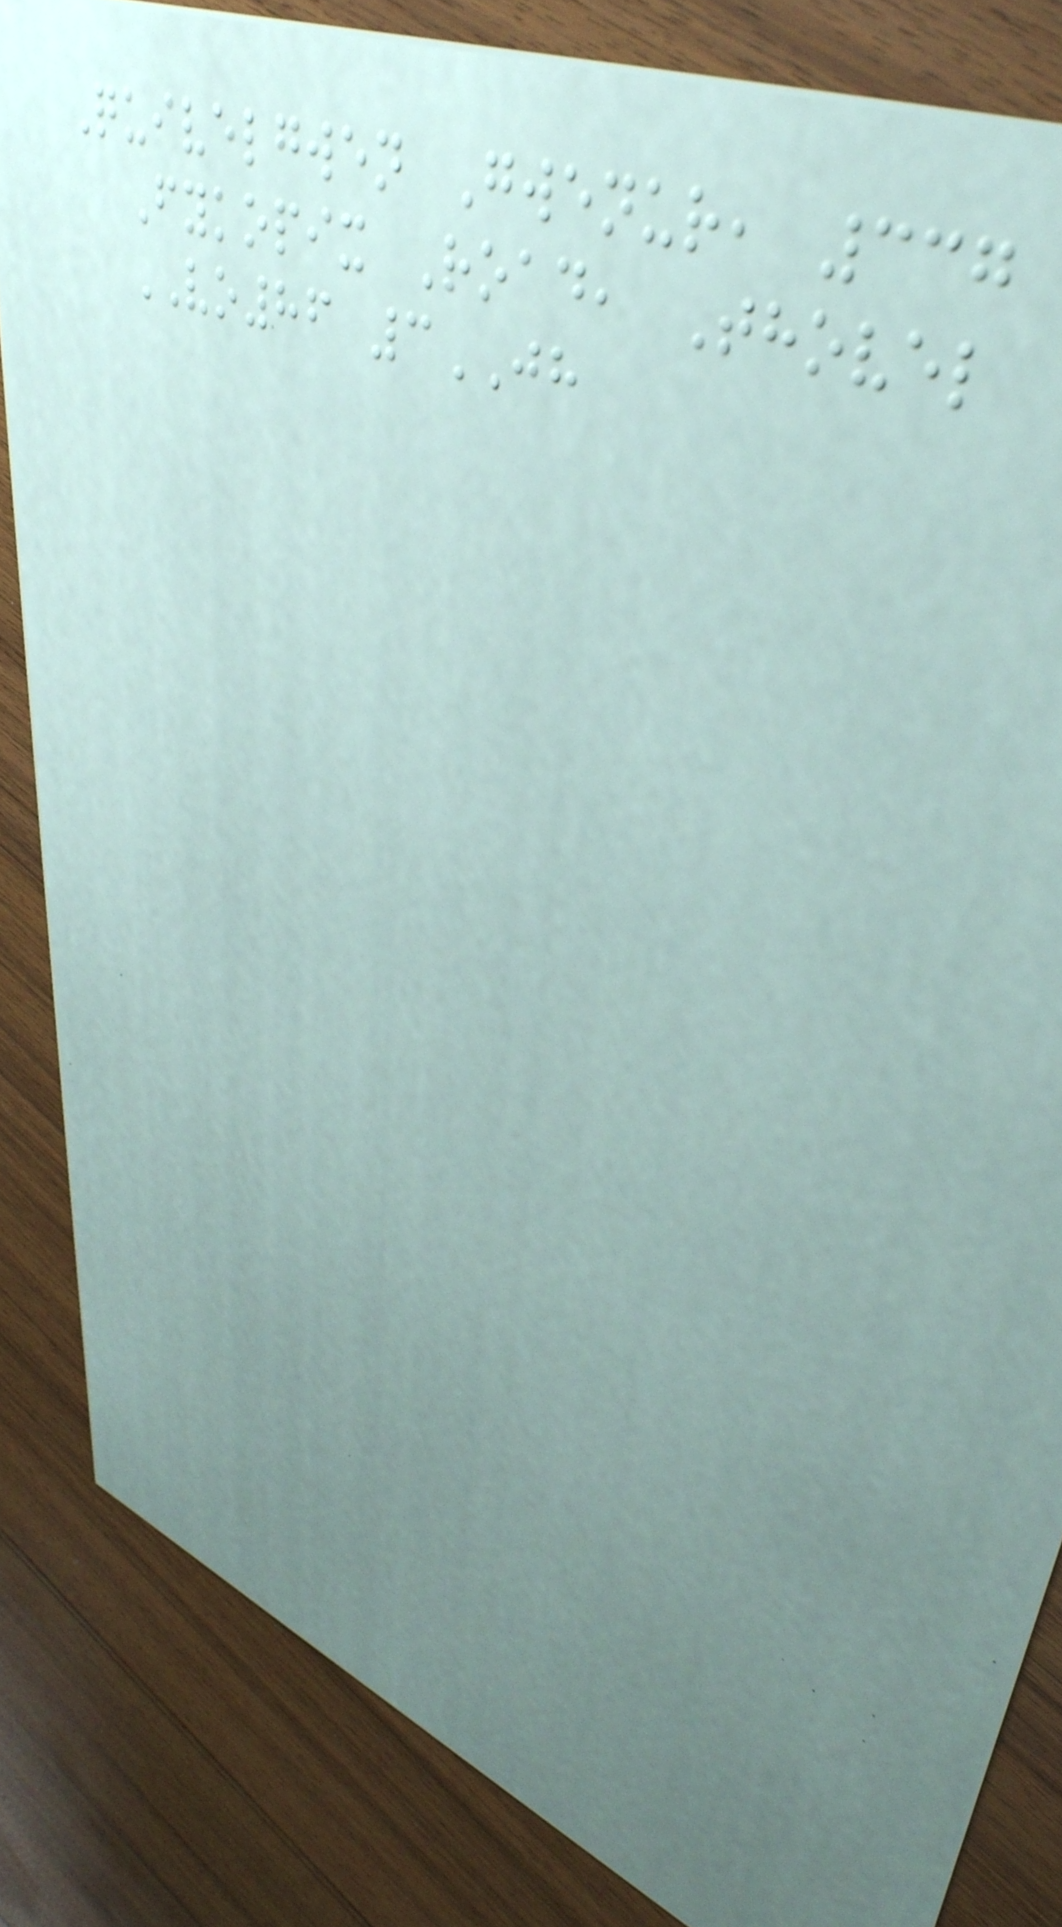Quivelgwen Gwenur, 337
Fykopix Road, Thovel
VO86 3JH
